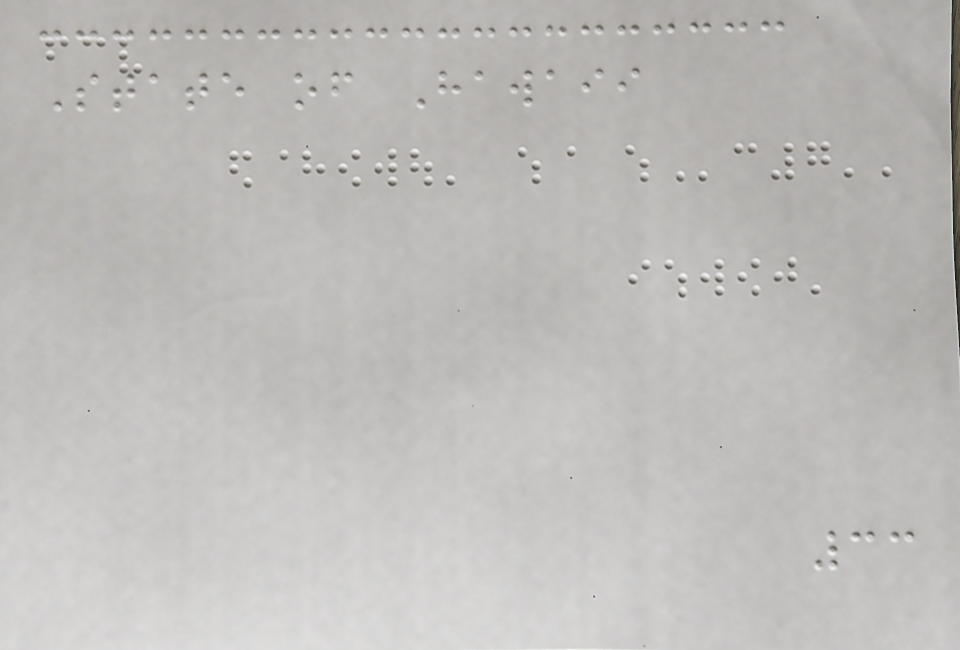State of Hawaii
33
